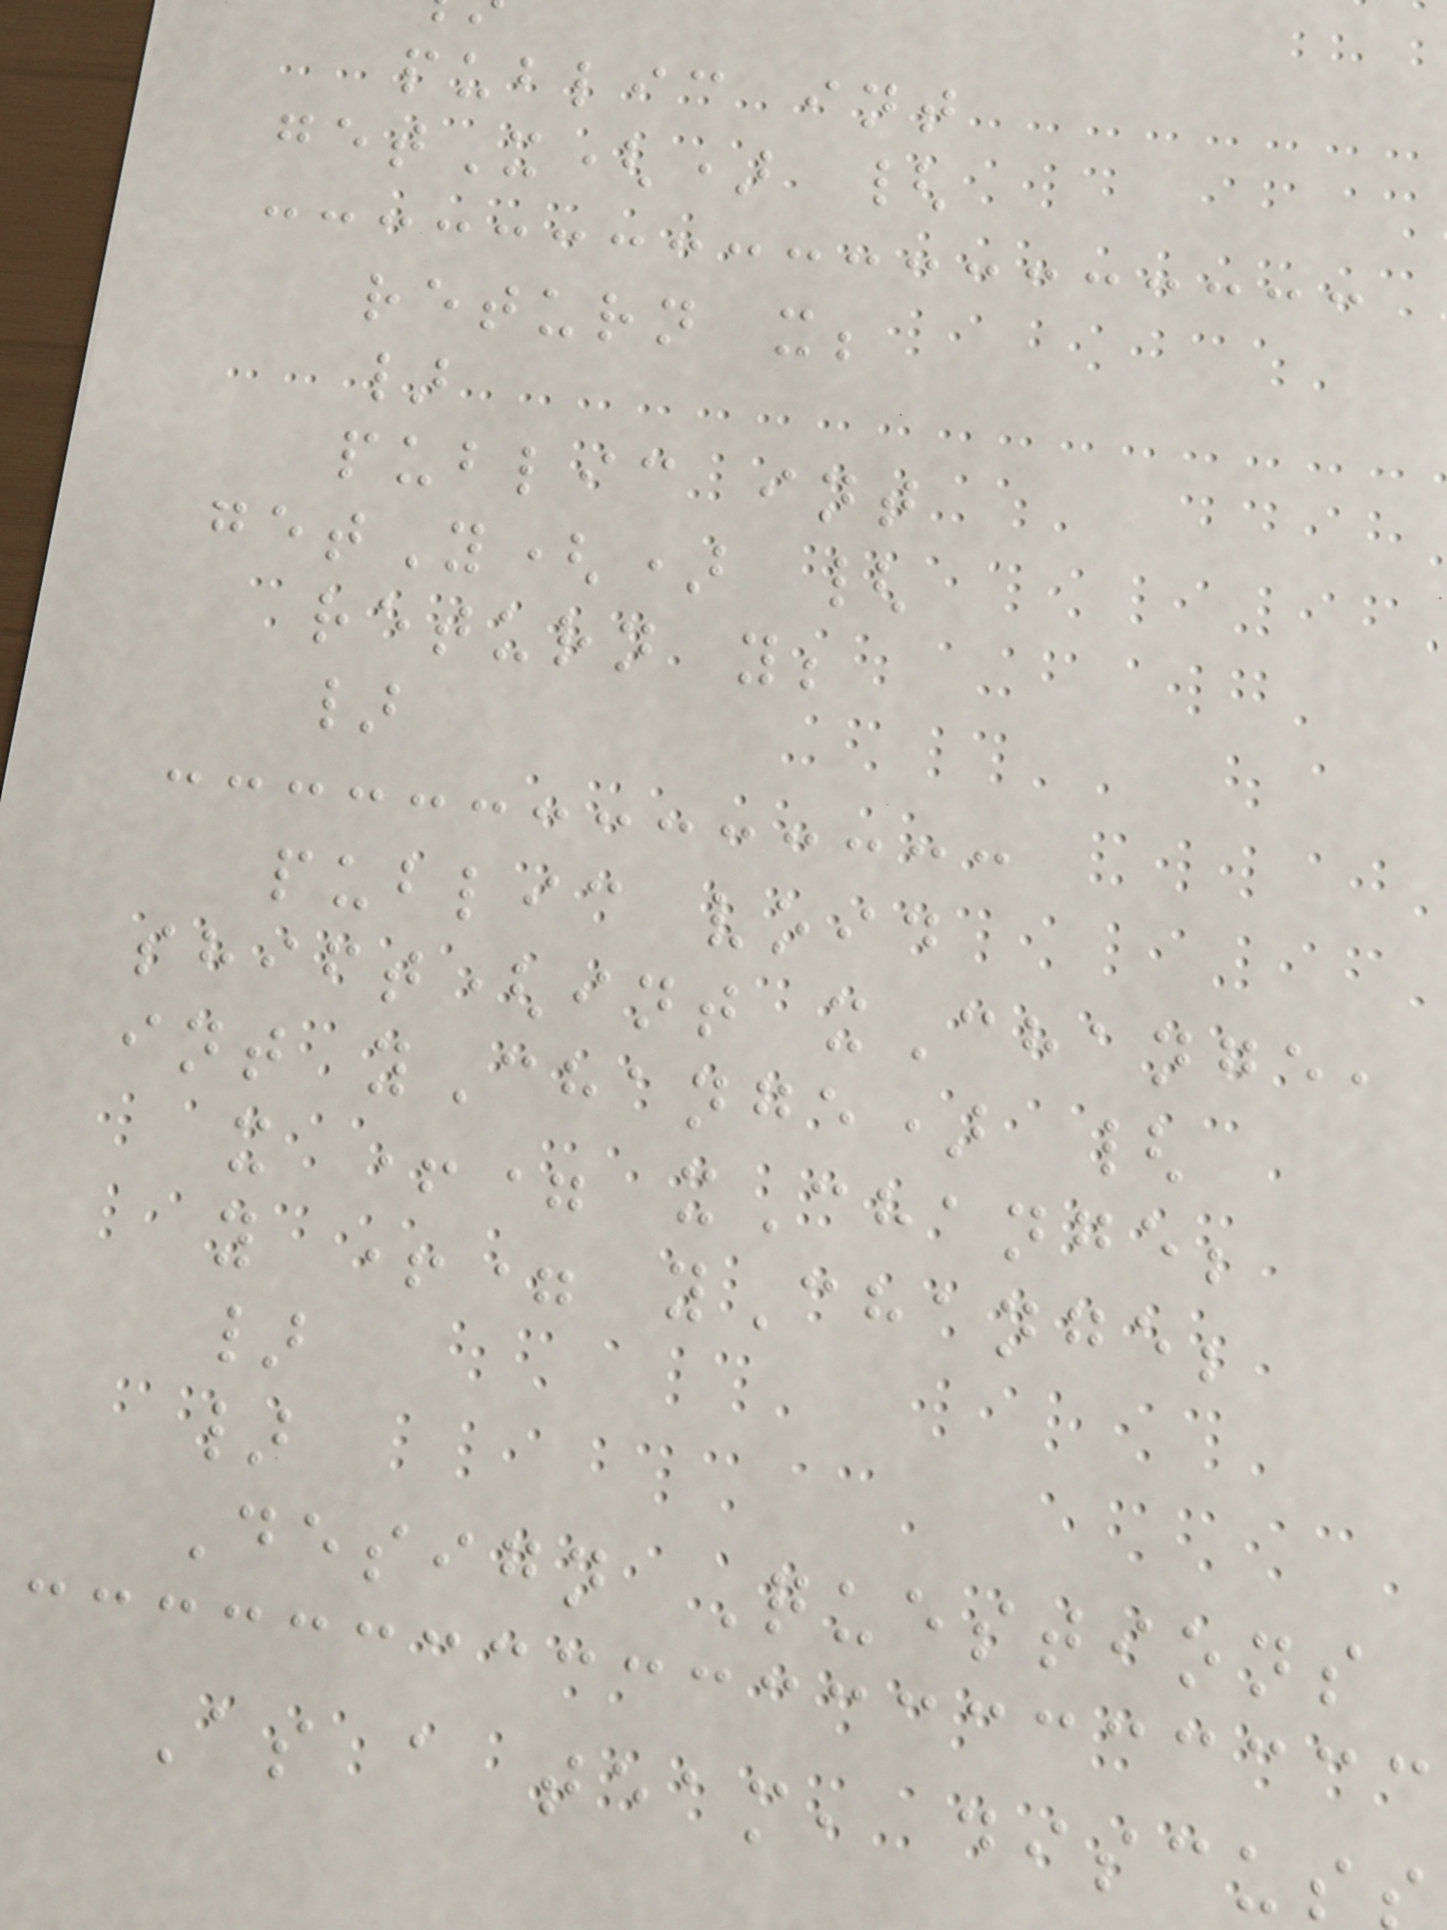public int
getX() {
return x;
}
public int
getY() {
return y;
}
public void
shift(int xChange,
int yChange) {
x += xChange;
y += yChange;
}
}
Design Questions
As a team, discus
